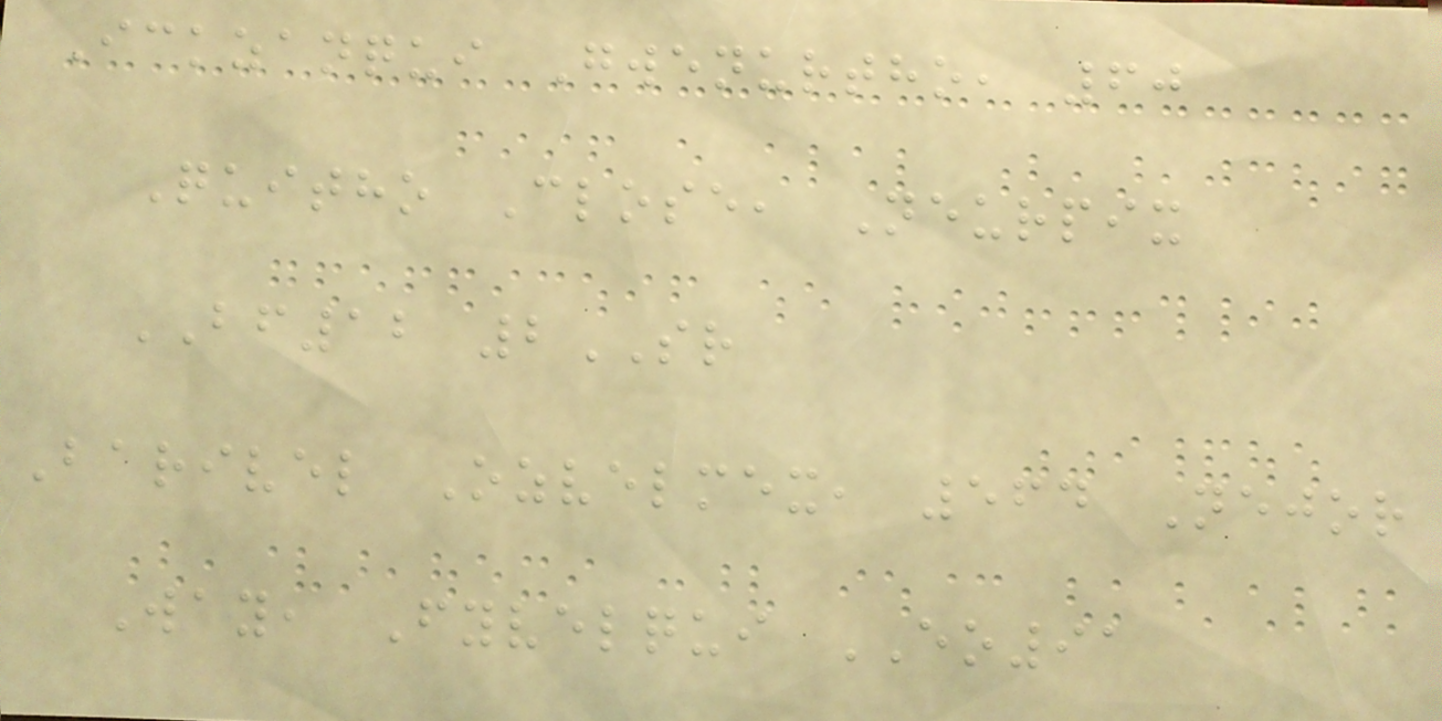Ickzanqui Gwenurtho, 60
Quitho Close, Neurpix
BF12 2SR
Barivel Ozvelmex, 564 Nejor
Way, Fyvelqui EO91
